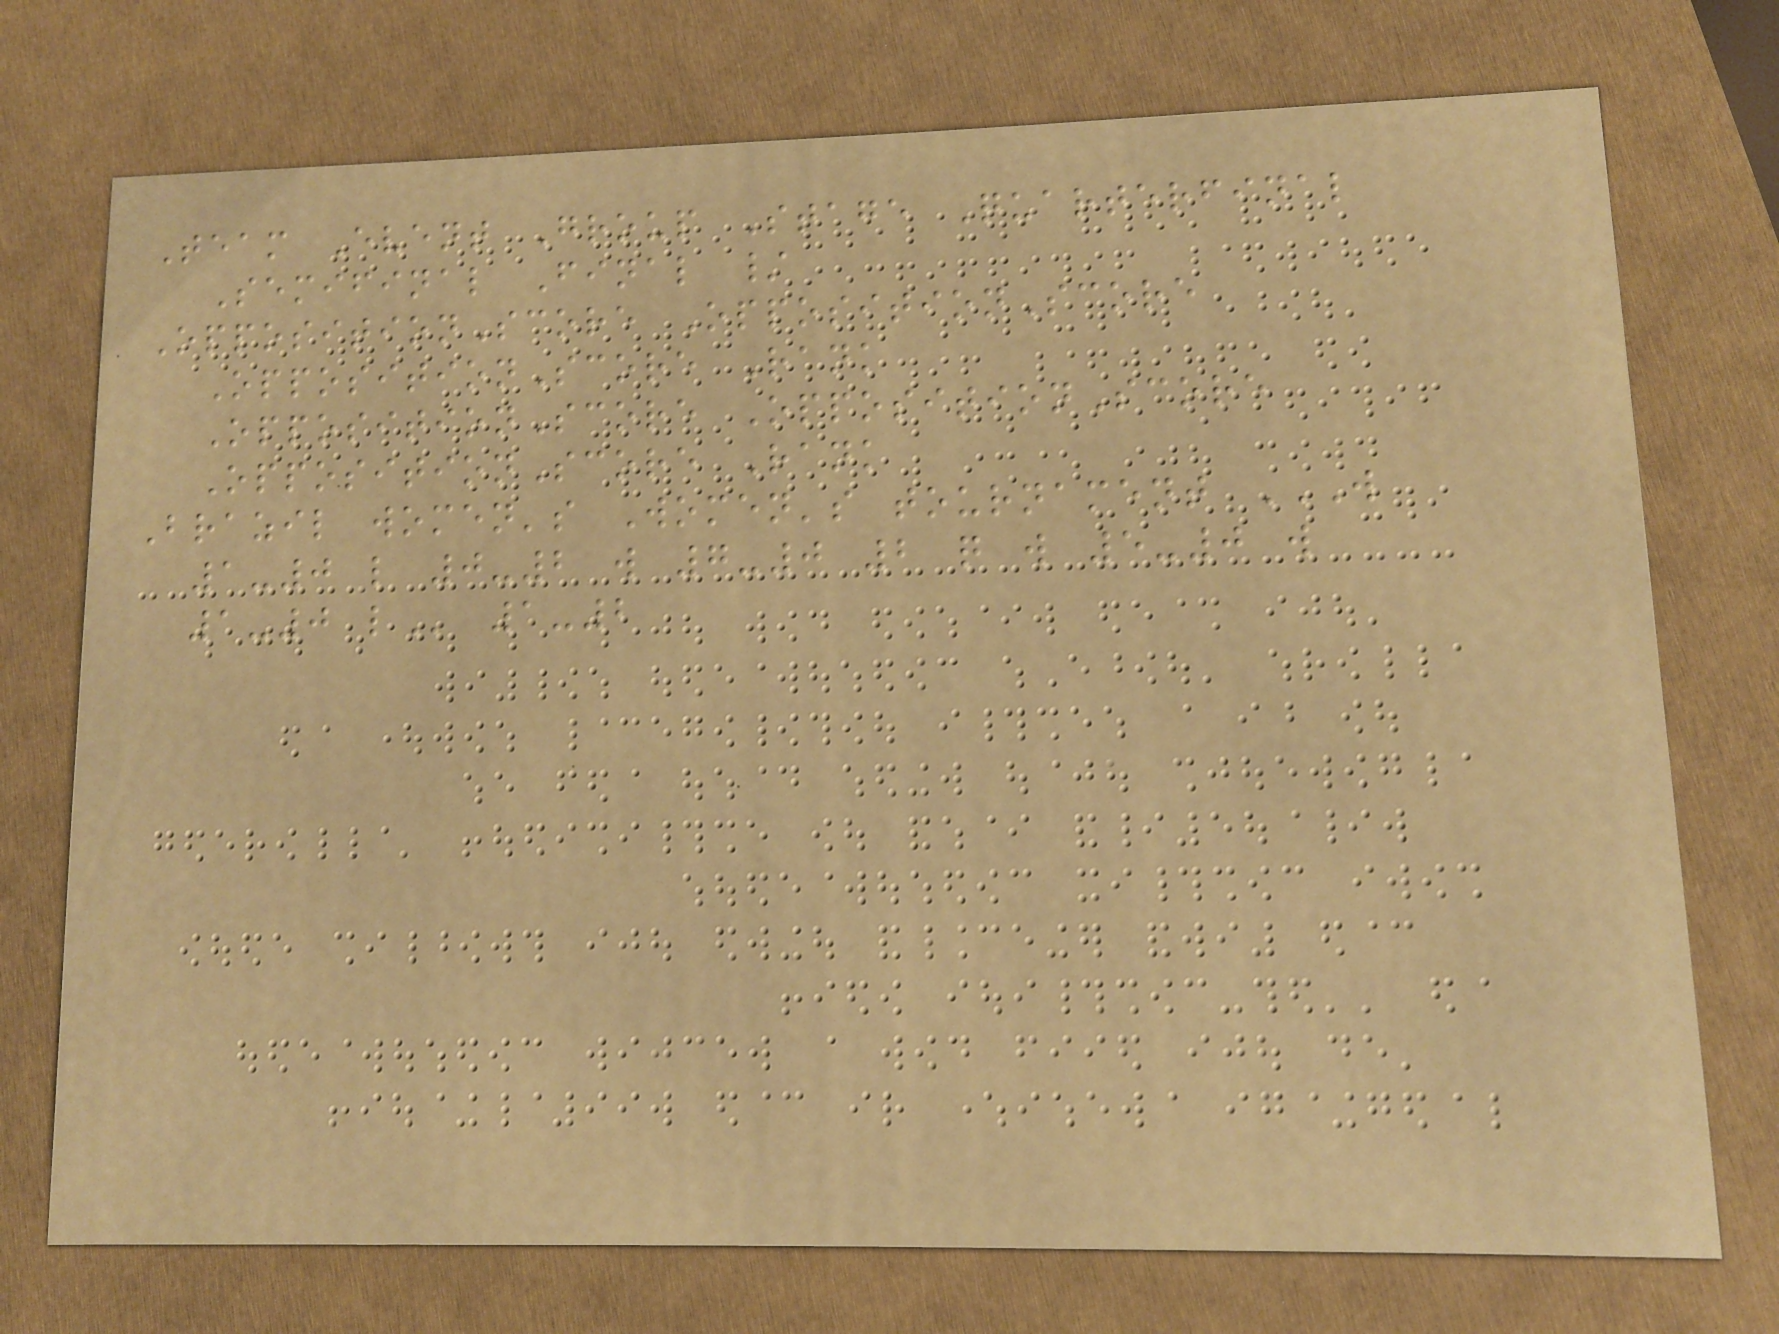Team Event Group Stage Quarterfinal
Semifinal Final /
OppositionScore OppositionScore
OppositionScore Rank
OppositionScore OppositionScore
OppositionScore Rank
Brazil women's Women's tournament W
1-0 L 0-2 W 7-0 2 Q W 5-0 W
1-0 L 1-2
